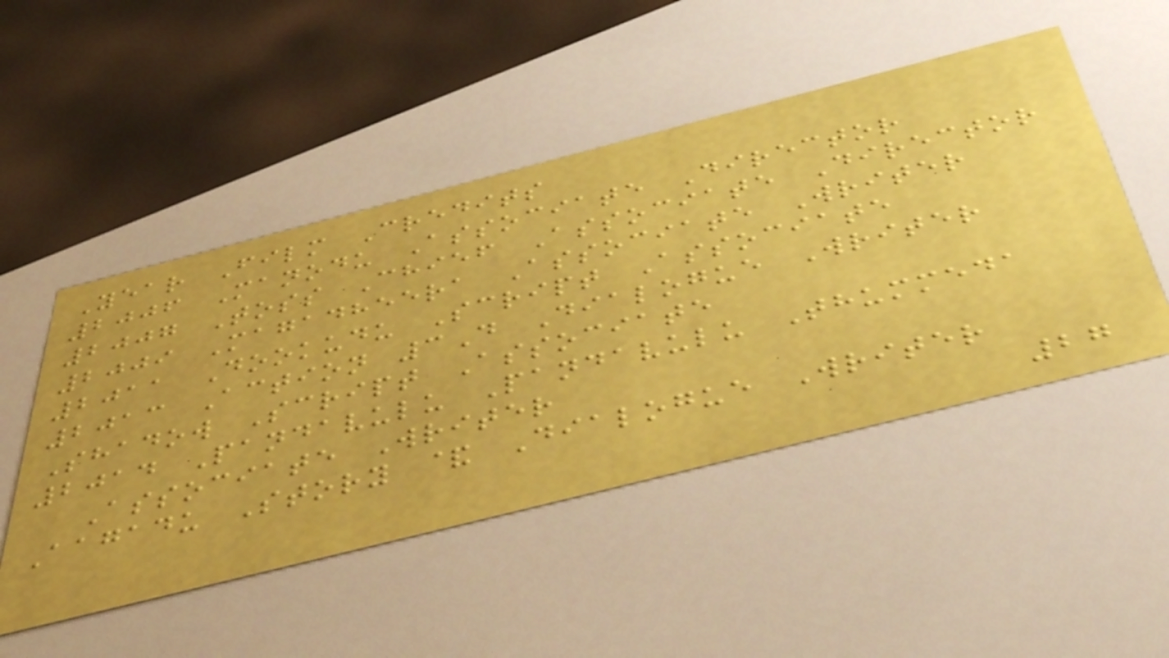Year Film Credits
2006 Manodu Associate Director
2007 Toss Chief Associate Director
2009 Magadheera Associate Writer
2011 Dookudu Script Associate
2013 Action 3D Dialogue Writer
Shadow Script Associate
2014 Pandavulu Pandavulu Thummeda
Associate Writer
Aagadu Story & Dialogue Writer
27
